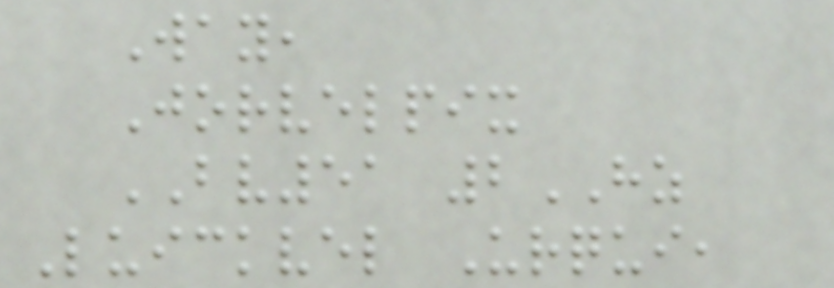Way,
Jorvelpix
BV51 2HZ
Luickvel Urqui,
